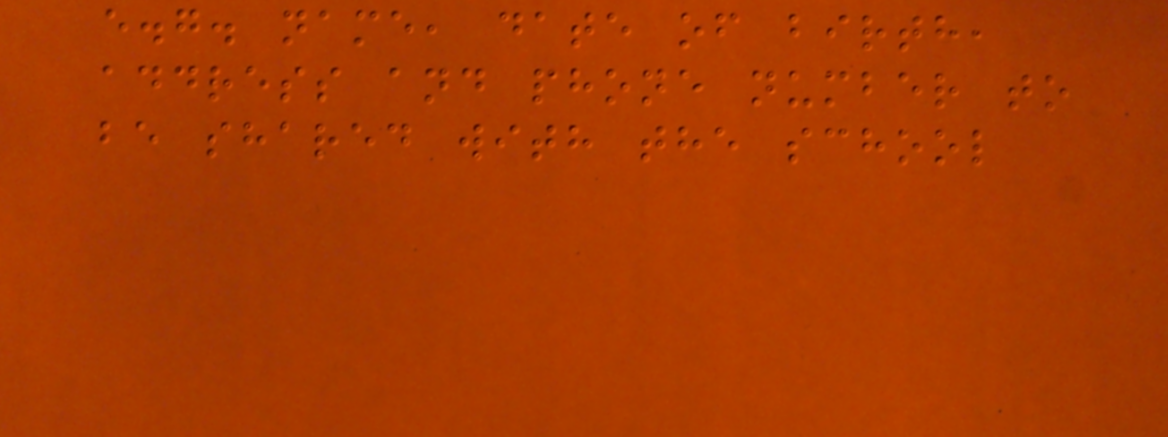e.g. name, date of birth,
address and phone number to
be shared with the school
